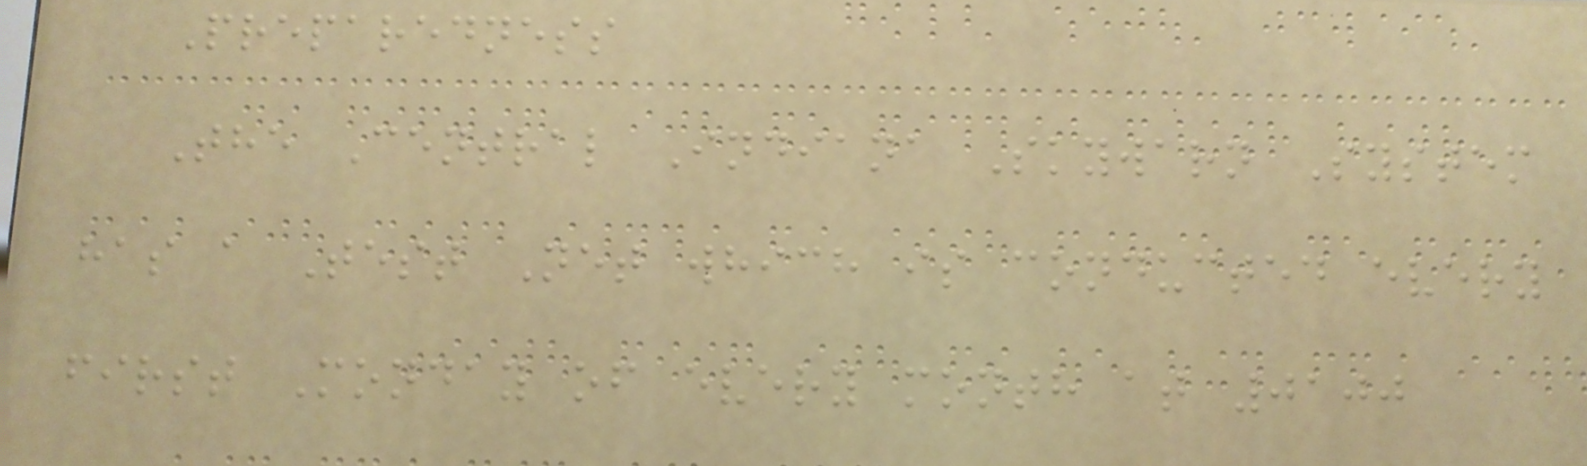Preparedness
The Central Indiana Skywarn System
has a Test Net which is conducted every
first Monday of every month at 0100
